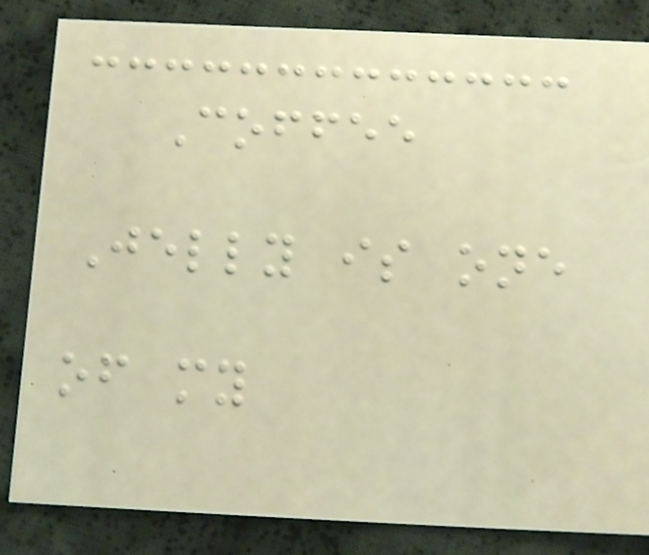Coffee
Jelly is one
of my
